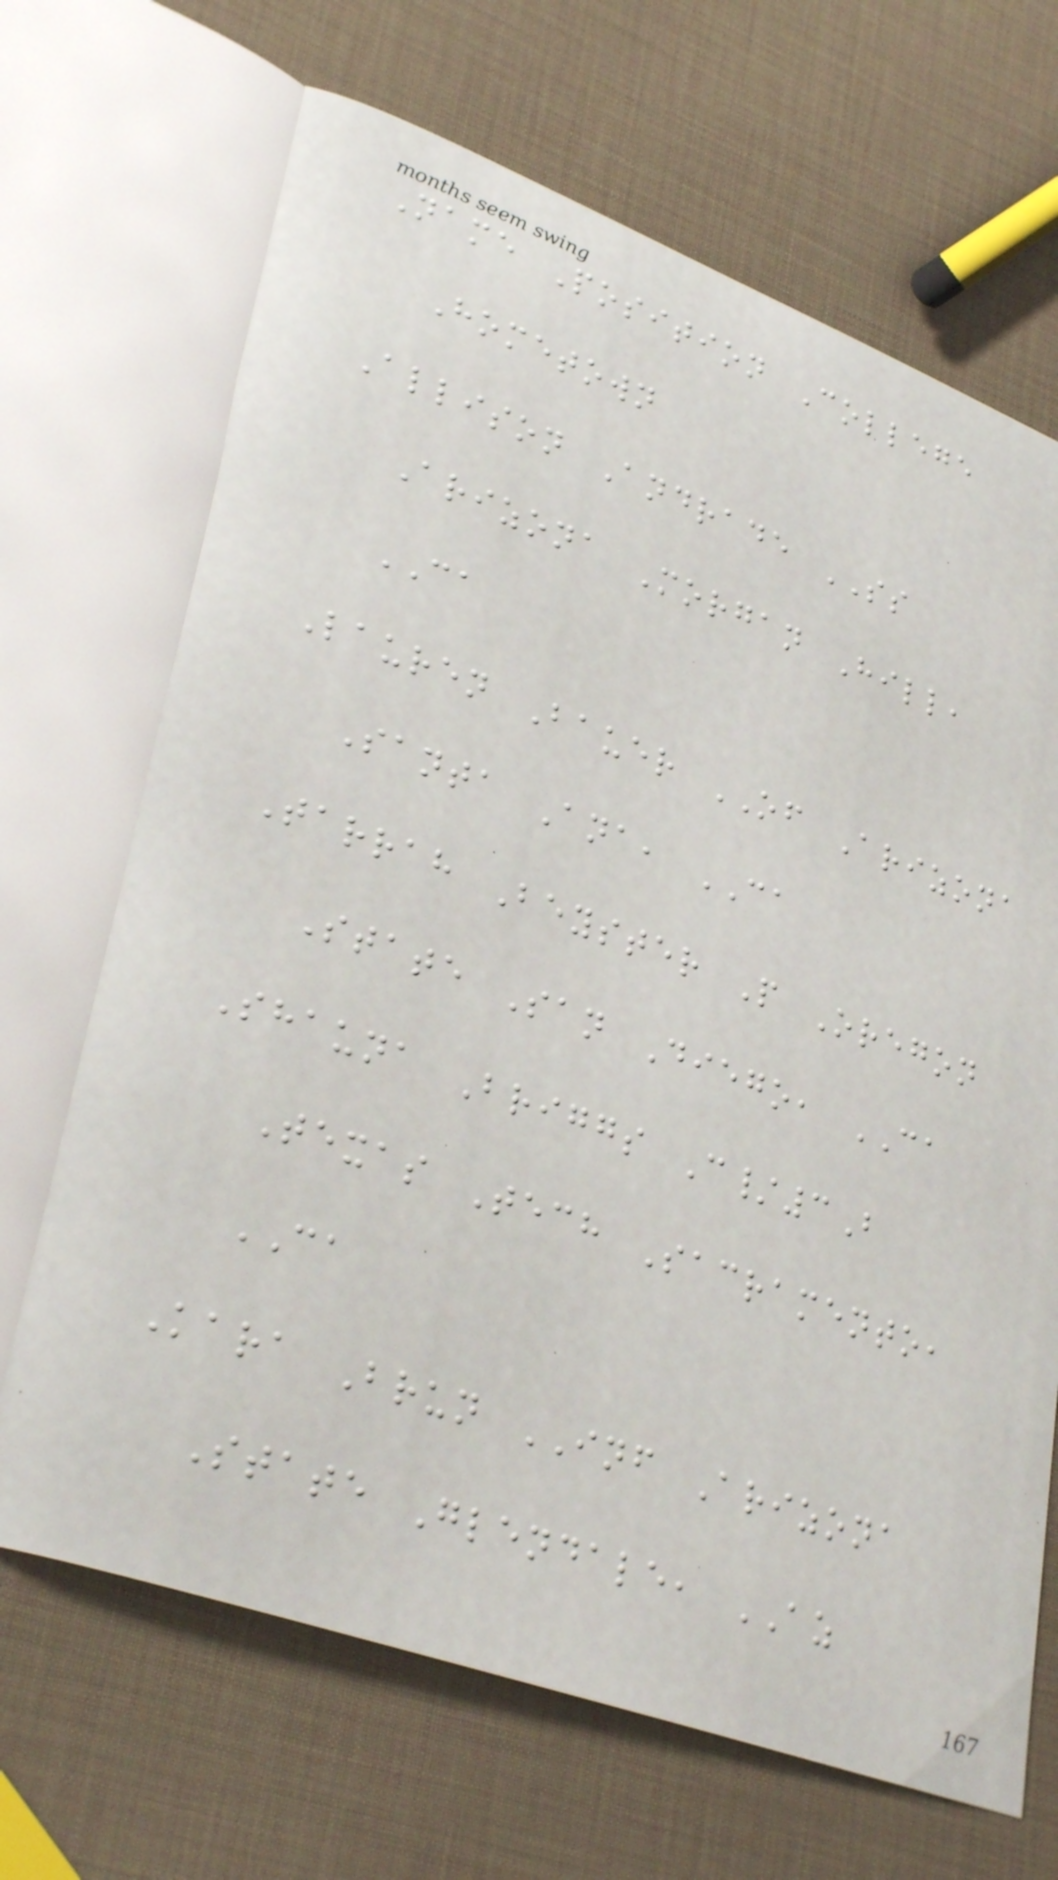Name Position College
Hometown
Allison Andrade SS
Arizona Morgan Hill,
CA
Lauren Bauer OF Arizona
Santa Ana, CA
Tarrah Beyster P Oregon
State San Diego, CA
Shauna Briggs C/3B
Texas Tech Sacramento,
CA
Kara Brun INF Arizona
State Glendale, AZ
